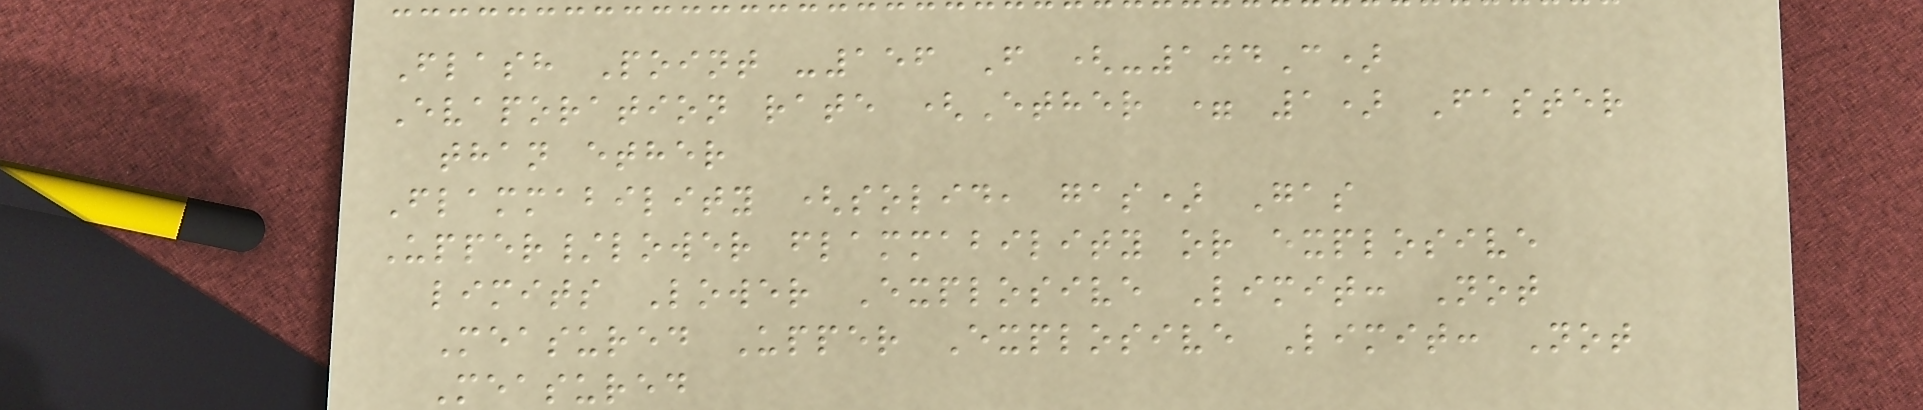Flash Point -156 F (-104C)
Evaporation rate (Ether = 1) Faster
than ether
Flammability (solid, gas) Gas
Upper/lower flammability or explosive
limits Lower Explosive Limit: Not
Measured Upper Explosive Limit: Not
Measured
